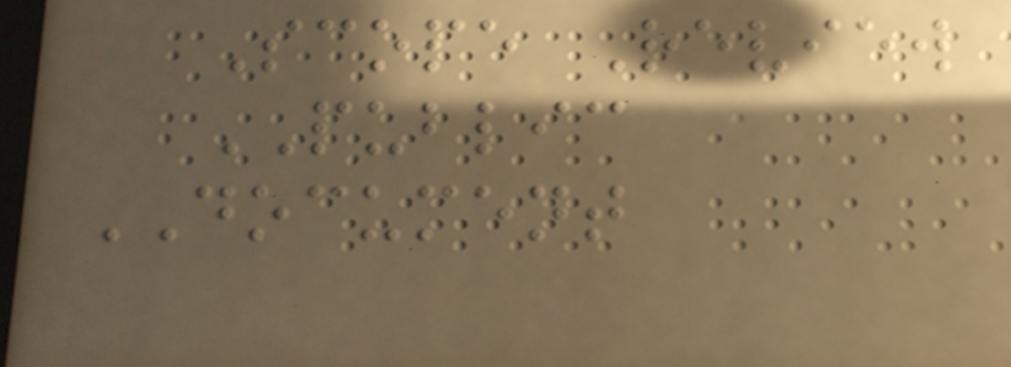Scope Review
PUBLIC
DOCUMENT
